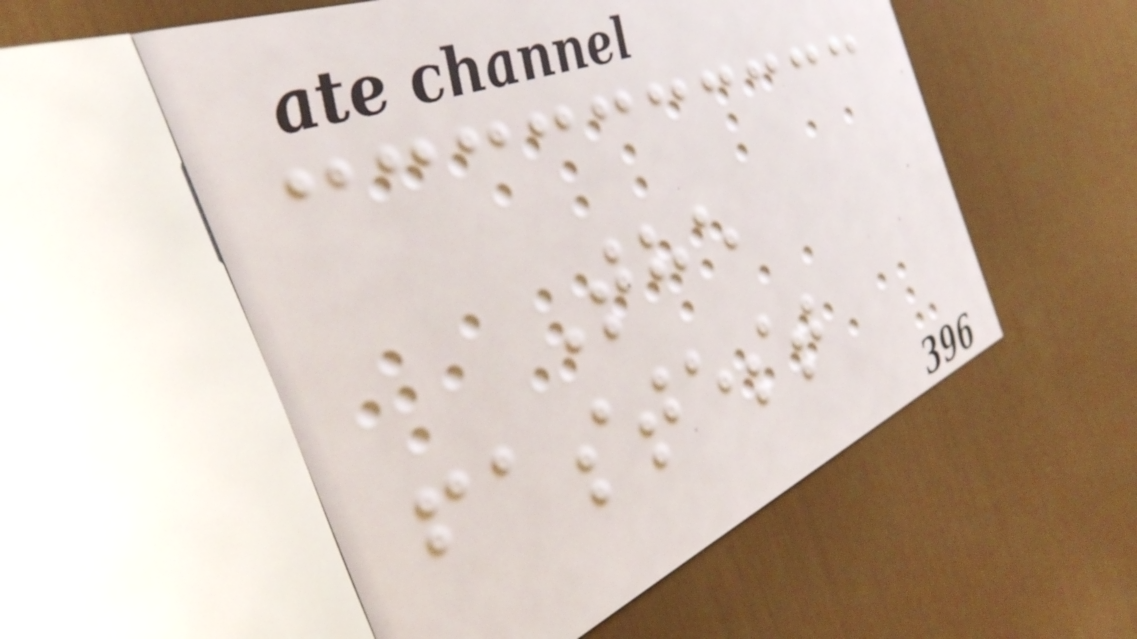The
fastest
